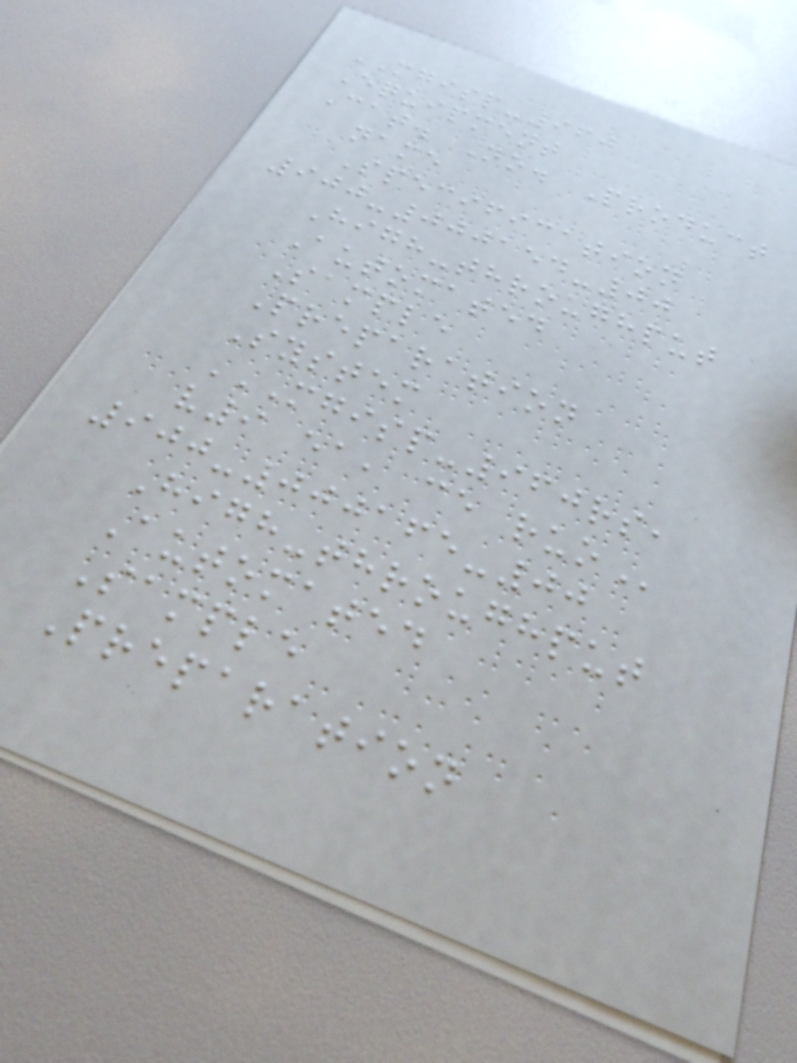MGISP-960
Equipment
Cat. No. Product
name
Specification
900-000154-00
High-throughput
Automated
Sample
Preparation
System
MGISP-960RS,
V9 EA, CE RUO
900-000165-00
High-throughput
Automated
Sample
Preparation
